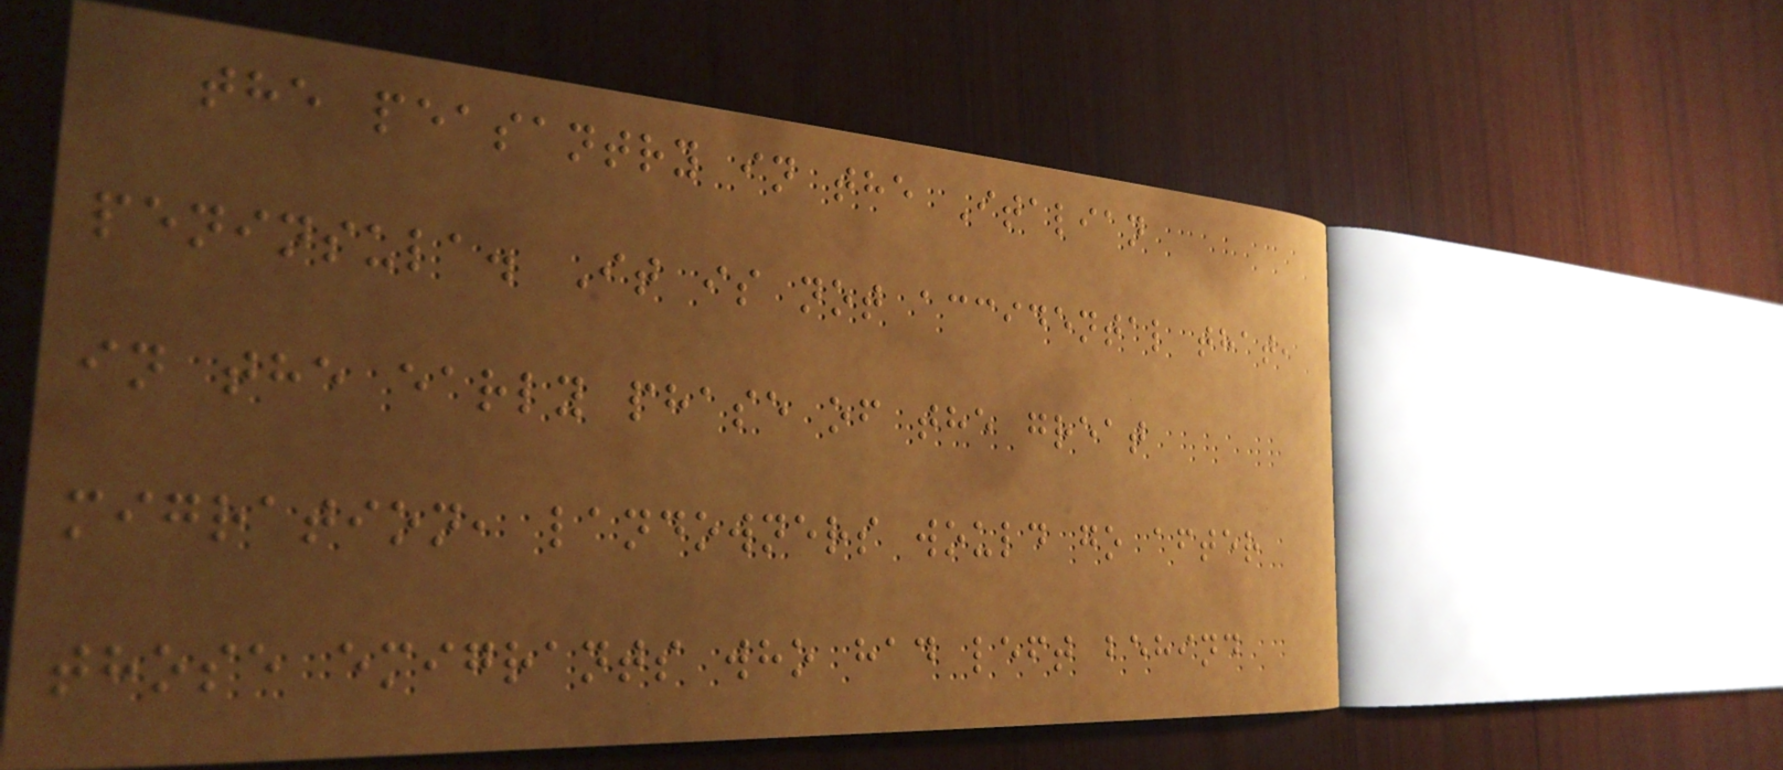the peasantry in the Italian
peninsula. It is not accidental that,
in the early phase of the great
migration, landowners would go after
those emigrants who had left behind
